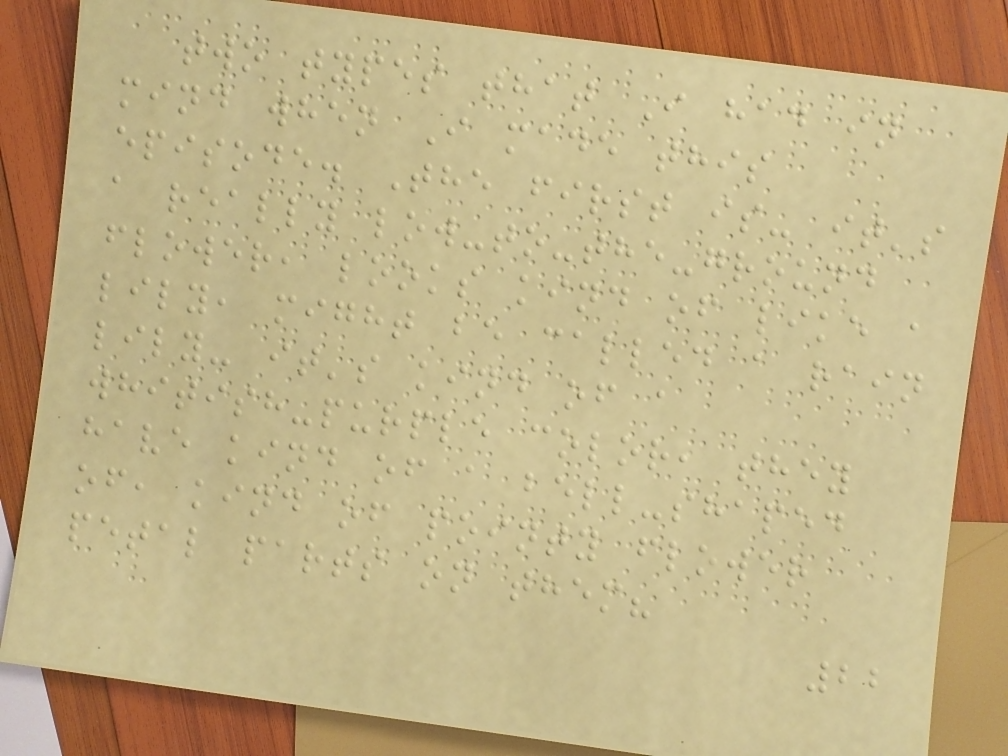two types that I had in
mind when I made this
episode. The first is- it's
a really low-to-the-ground
flower, looks kind of like a
lily, might be called a rain
lily- it's kind of a
whitish-purple color, they
have kind of a bell-shaped
of, kind of pointy flower
petal parts on them?
22
